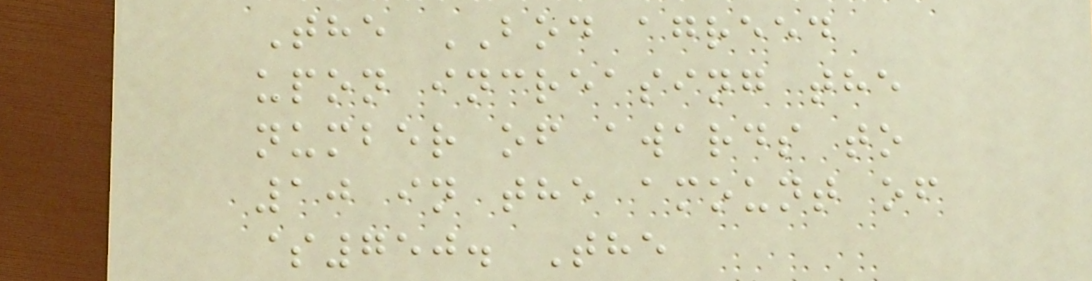The BOD agreed
upon increasing the
number of awards to
10 in the amount of
$750. The
